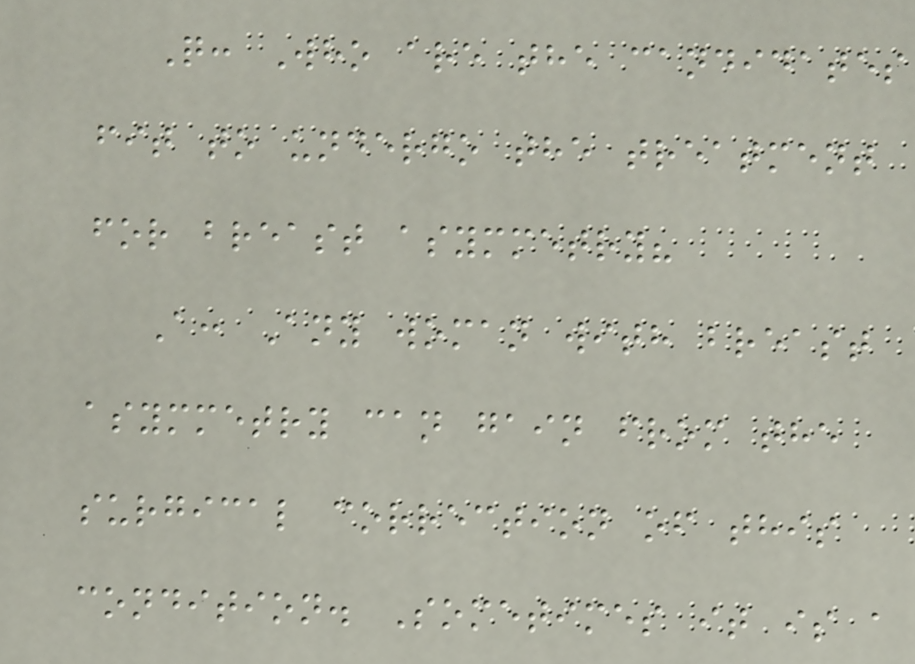Q: Who are the candidates
fit to undergo the treatment
for breast asymmetry?
A: Any woman with breast
asymmetry can gain from the
surgical correction of this
condition. Sometimes it is a
